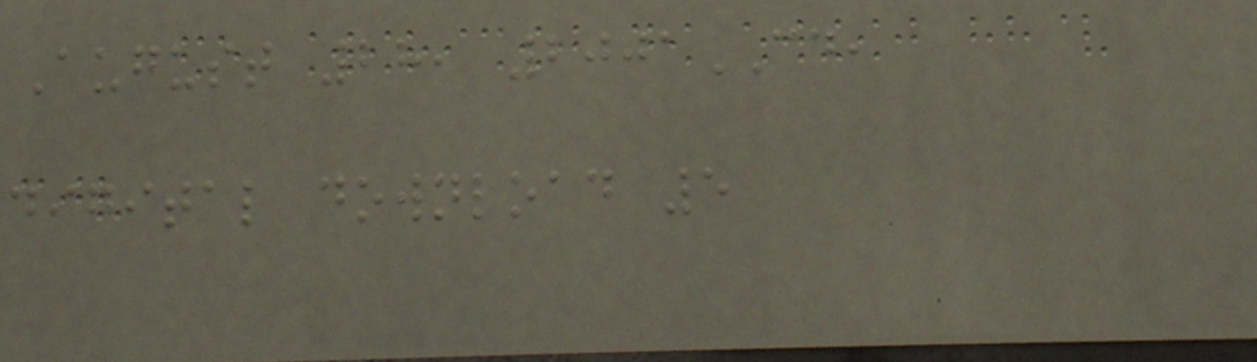August 28, 2001CD,
digital download 5
